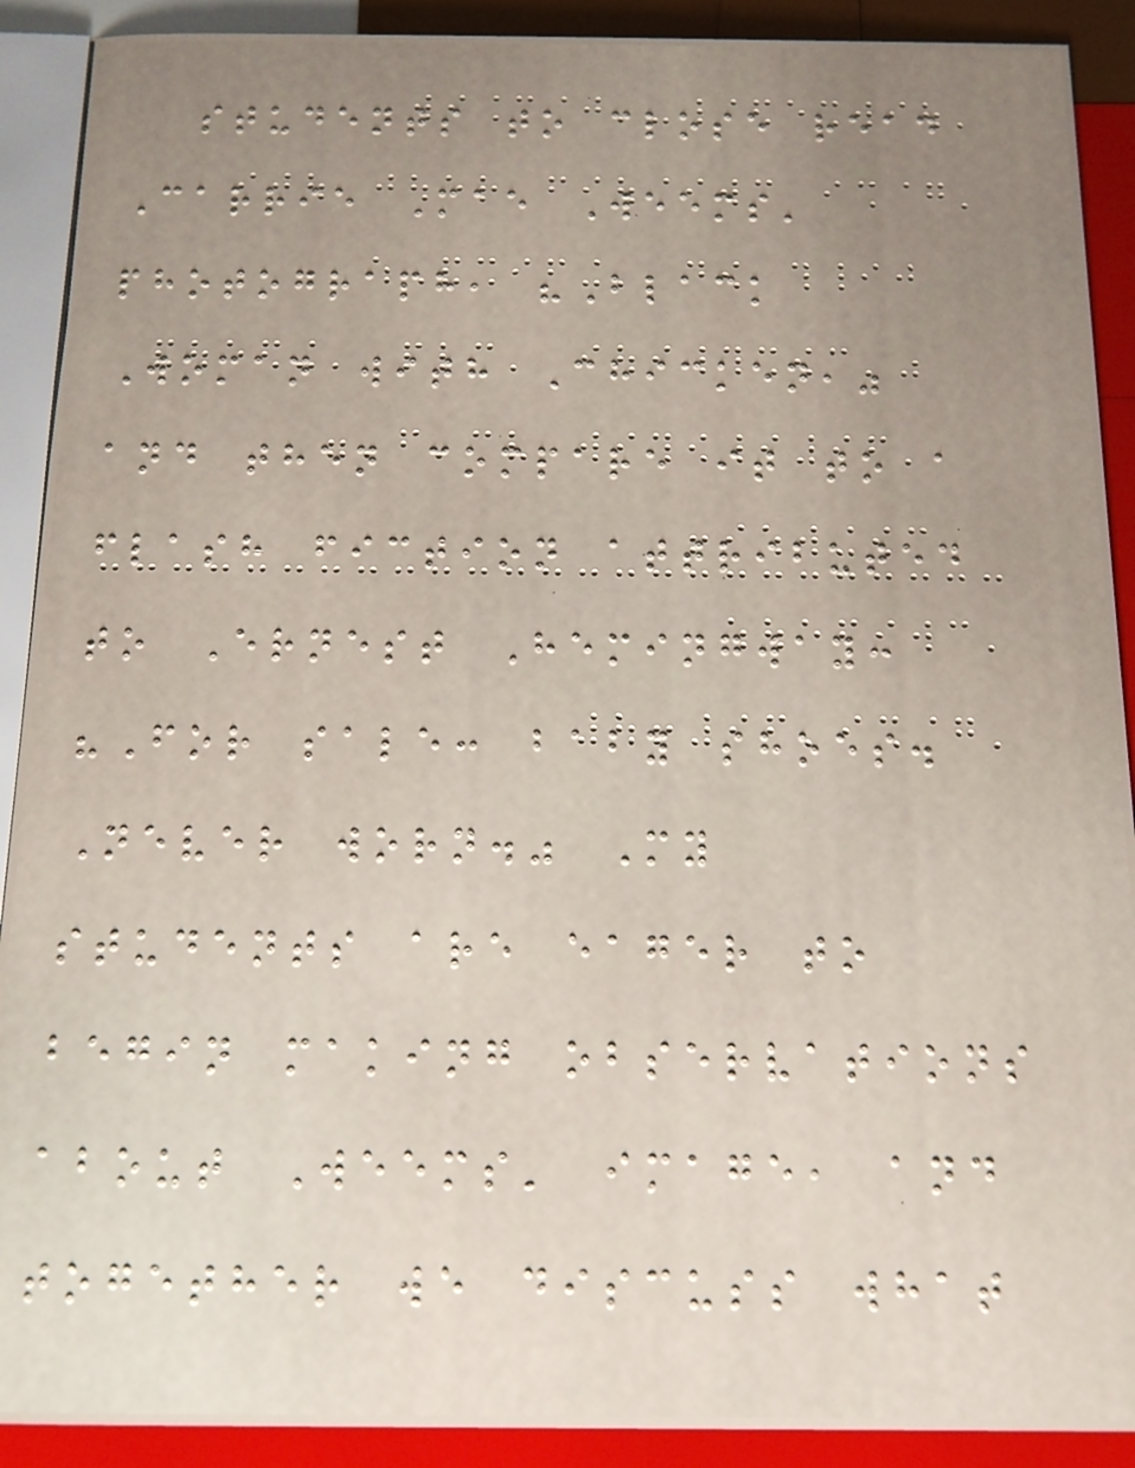students to close read
Carrie Mae Weems'
photograph, "Black
Woman with Chicken,"
and then compare it to a
flash fiction attributed
to Ernest Hemingway:
"For sale: baby shoes.
Never worn." My
students are eager to
begin making observations
about Weems' image, and
together we discuss what
